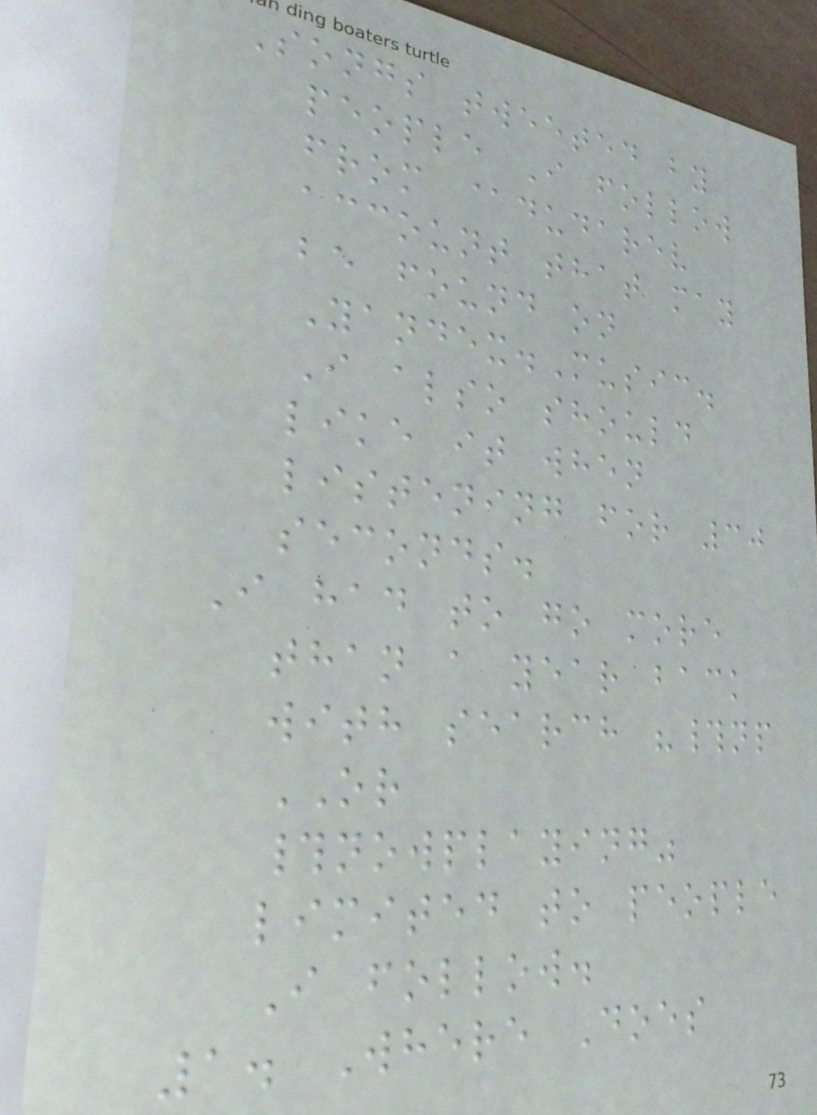Songs tweeted by
people I follow
from @dudarev
account that may
be found on
Yandex.Music.
I also should
like it when
listening for 30
seconds.
I had to go more
than a year back
with search "#np
OR
#nowplaying"
limited to people
I follow.
1. Where Does
